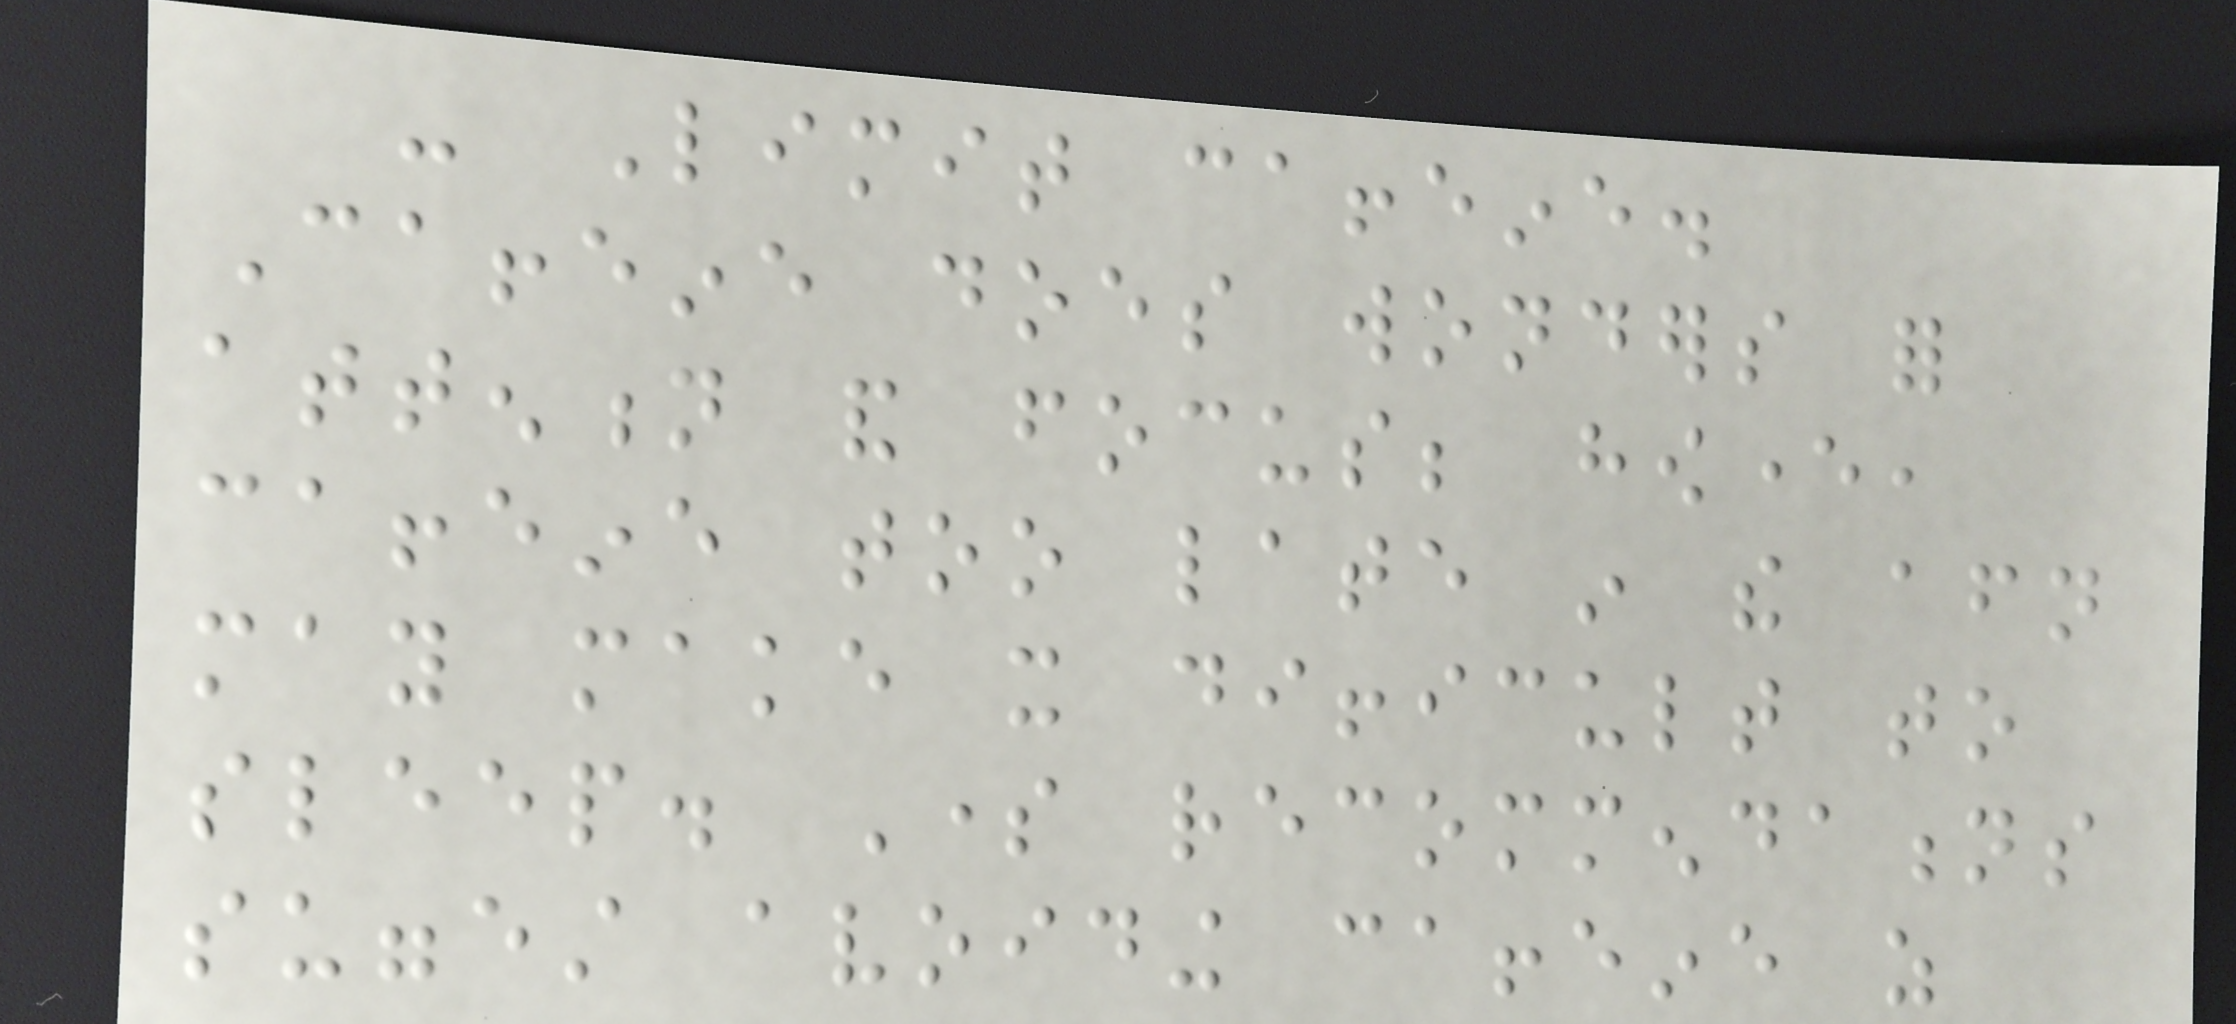- Limit caffeine.
Caffeine does wonders for
attention and focus; however,
caffeine too late in the afternoon
may make it difficult to
sleep. Some recommendations
suggest avoiding caffeine as
